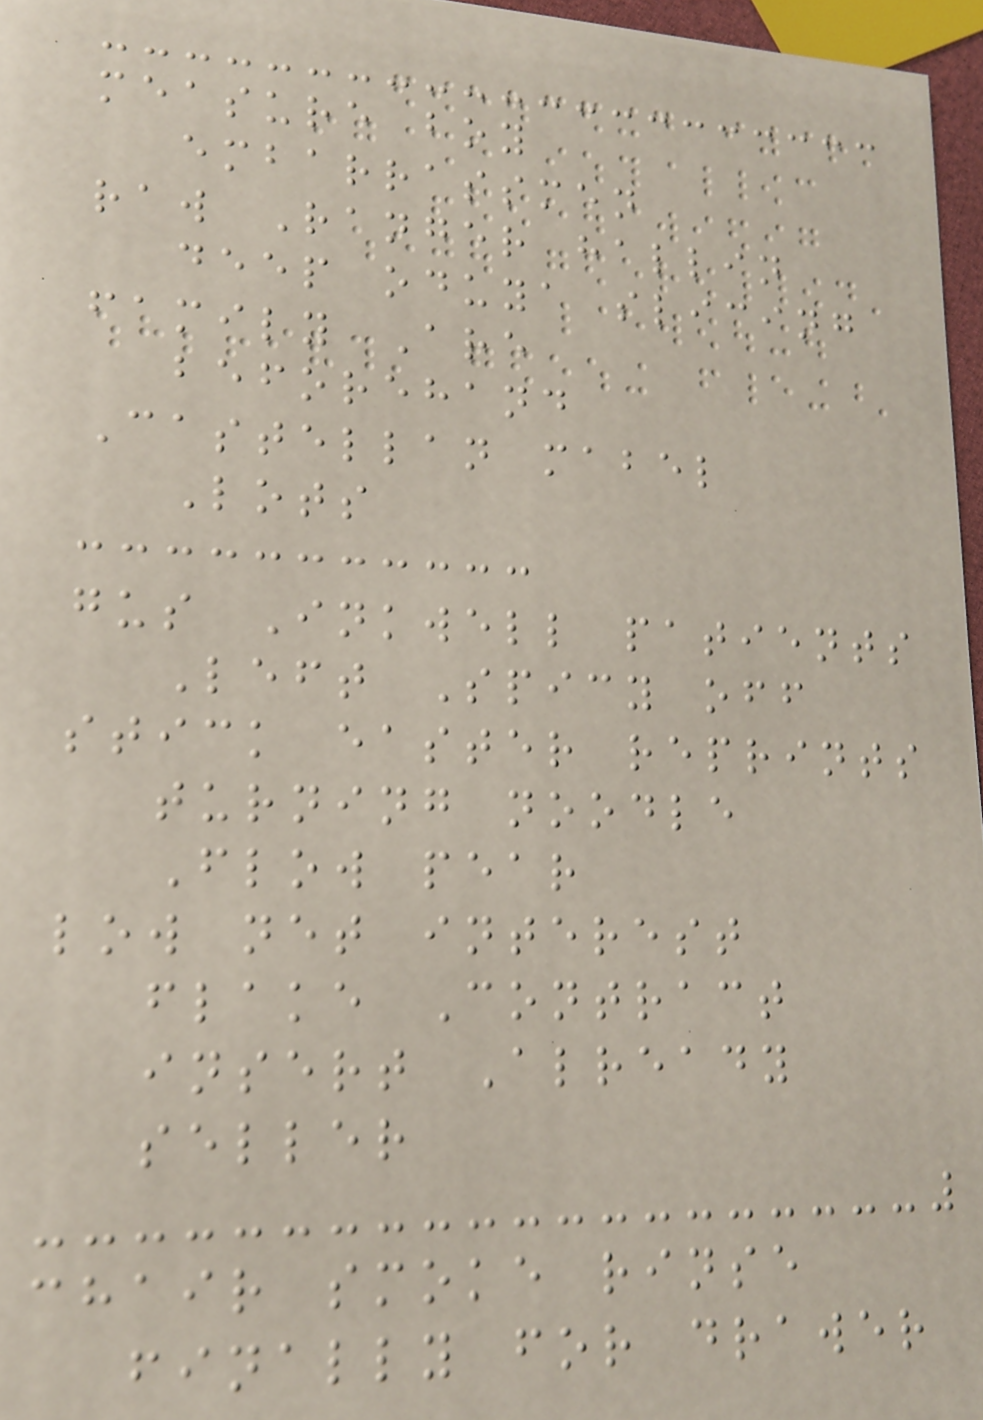measure boy
embarrassmen
raw Ranger hallin
deep oduya slicing
family Are
beforehand
Castellan mabel
Lots
gus Inkwell patients
Left Spicy off
stick easter reprints
turning noodle
Flow pear
low net interest
flake Contract
insert Already
seller
chair smoke rinse
finally for drawer
